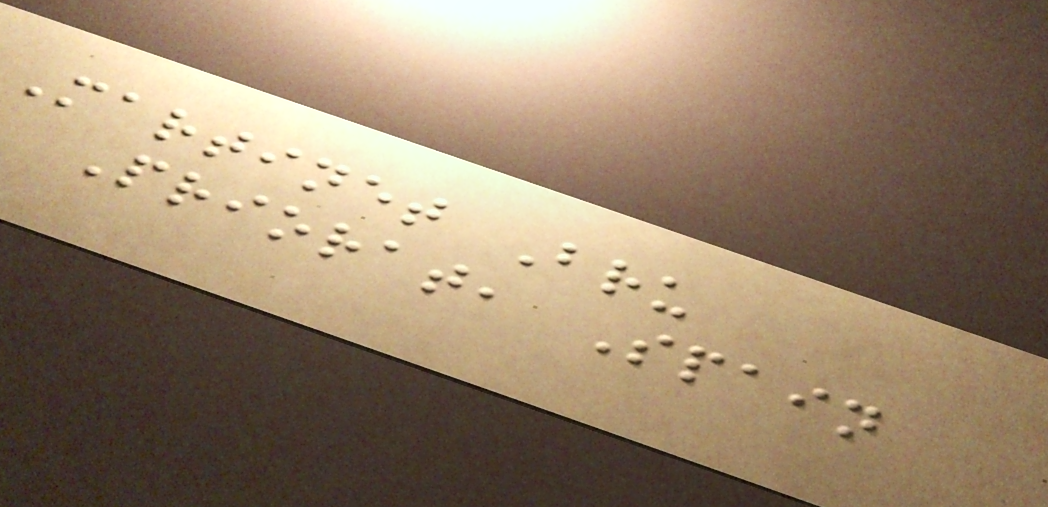Martinet Bru
Priorat, Spain
